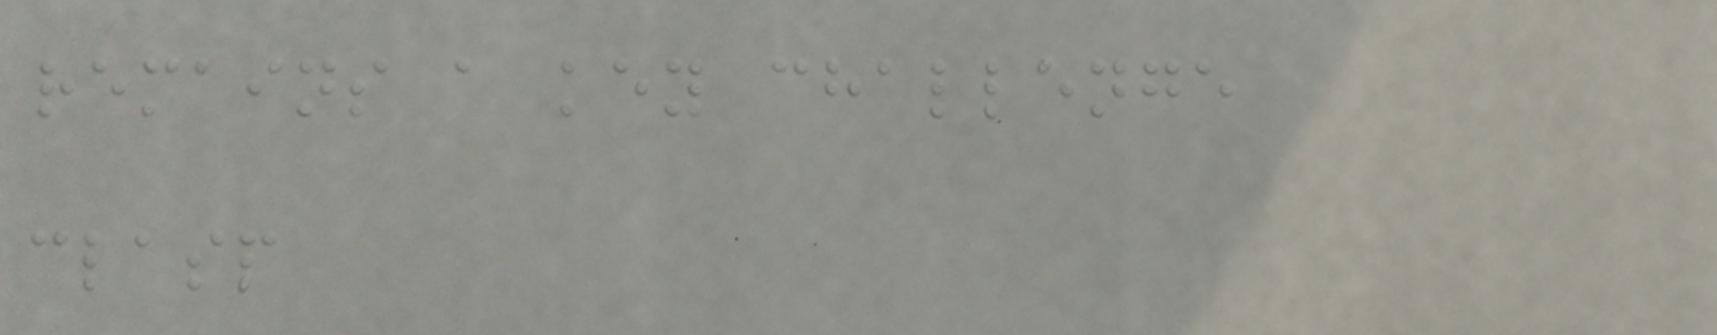remains a key challenge
clasp
